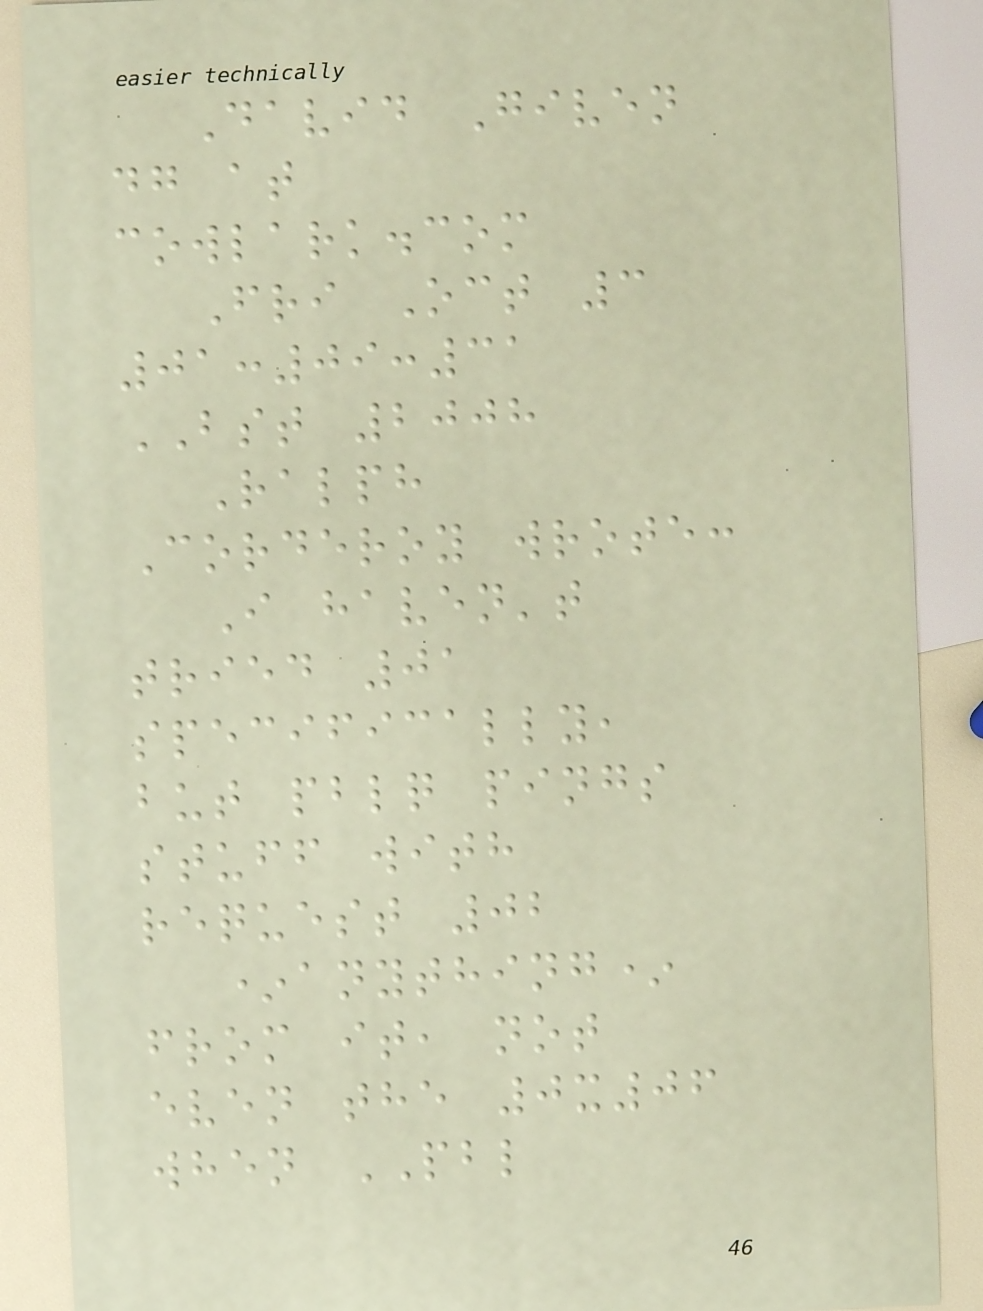David Given
dg at
cowlark.com
Fri Oct 3
01:09:31
BST 2008
Ralph
Corderoy wrote:
I haven't
tried 01
specifically,
but pblq pings
stuff with
request 02
*anything*
from it, not
even the 0x06
when PBL
